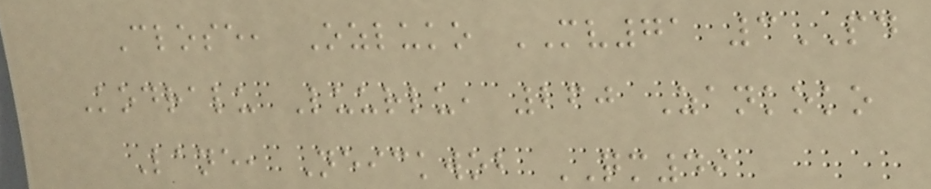Close, Ozluko MV71 3PD
Kodralu Luurlu, 260 Zankoko
Lane, Neickwob QM49
